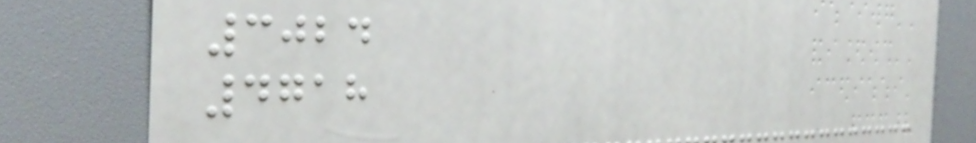3024
4718
